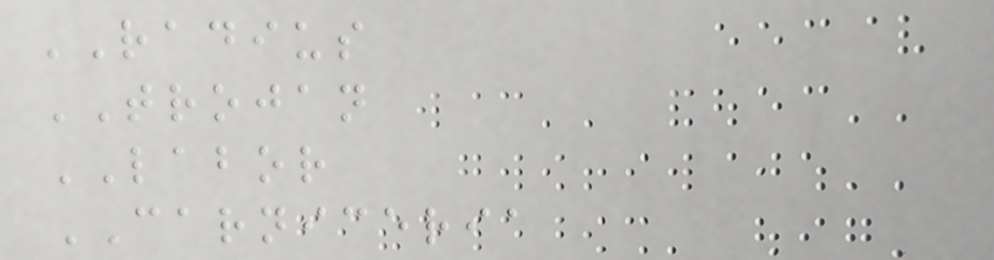RADIUS
TROJAN
LABOR
CARNICERIA
